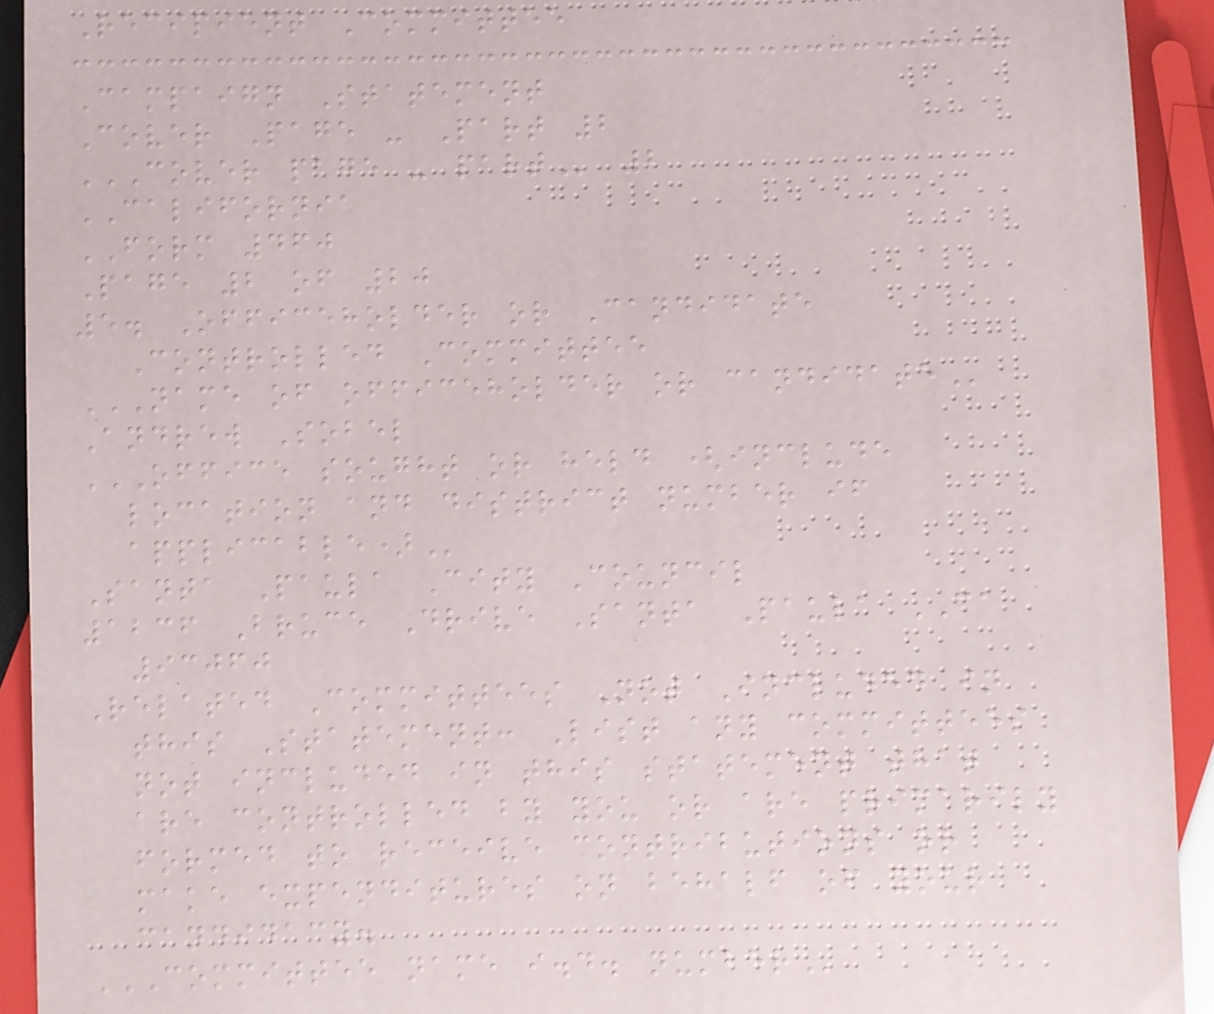Recipient Committee
Campaign Statement
Cover Page - Part 2
COVER PAGE - PART 2
CALIFORNIA
FORM 460
Page 2 of 20
5. Officeholder or Candidate
Controlled Committee
NAME OF OFFICEHOLDER OR CANDIDATE
Andrew Sobel
OFFICE SOUGHT OR HELD (INCLUDE
LOCATION AND DISTRICT NUMBER IF
APPLICABLE)
Santa Paula City Council
1236 Bruce Drive Santa Paula CA
93060
Related Committees Not Included in
this Statement: List any committees
not included in this statement that
are controlled by you or are primarily
formed to receive contributions or
make expenditures on behalf of your
candidacy.
COMMITTEE NAME I.D. NUMBER
